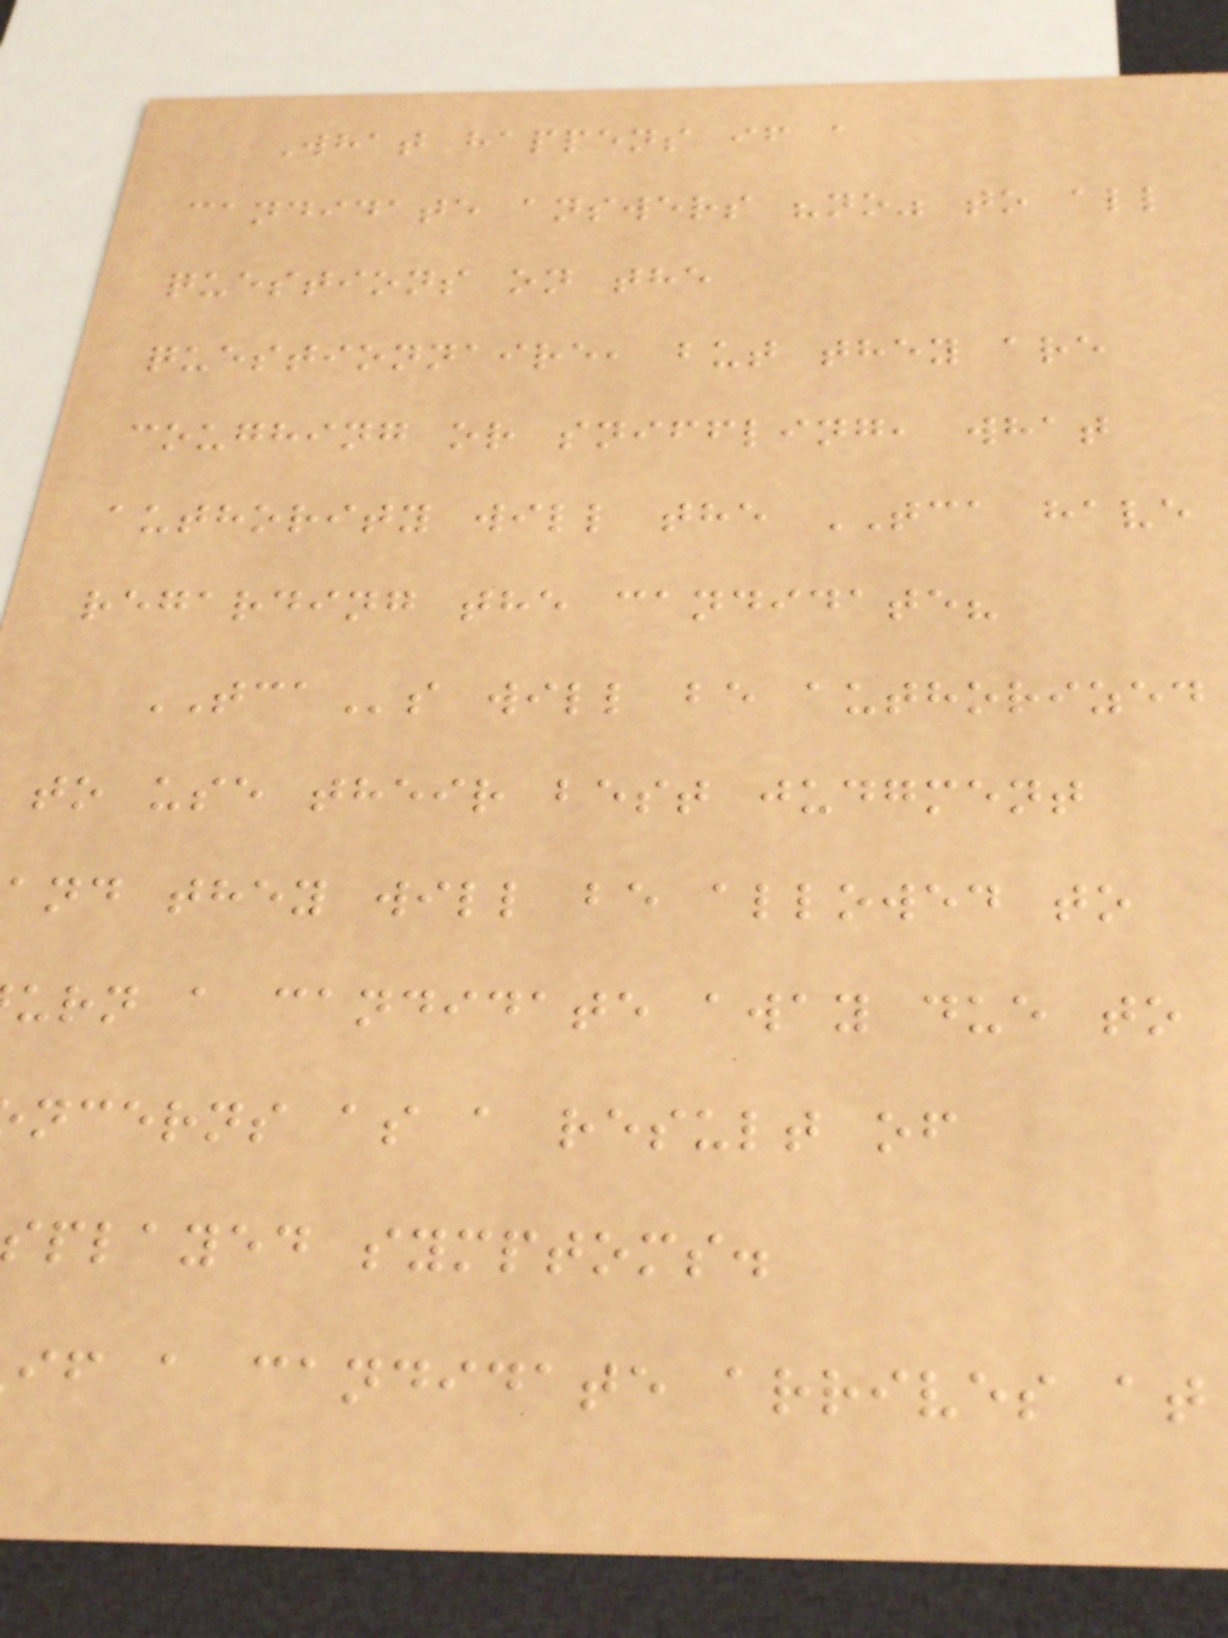What happens if a
candidate answers "no" to all
questions on the
questionnaire, but they are
coughing or sniffling, what
authority will the TCA have
regarding the candidate?
TCAs will be authorized
to use their best judgment
and they will be allowed to
urn a candidate away due to
ncerns as a result of
played symptoms.
if a candidate arrives at
